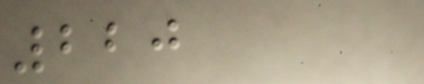220
